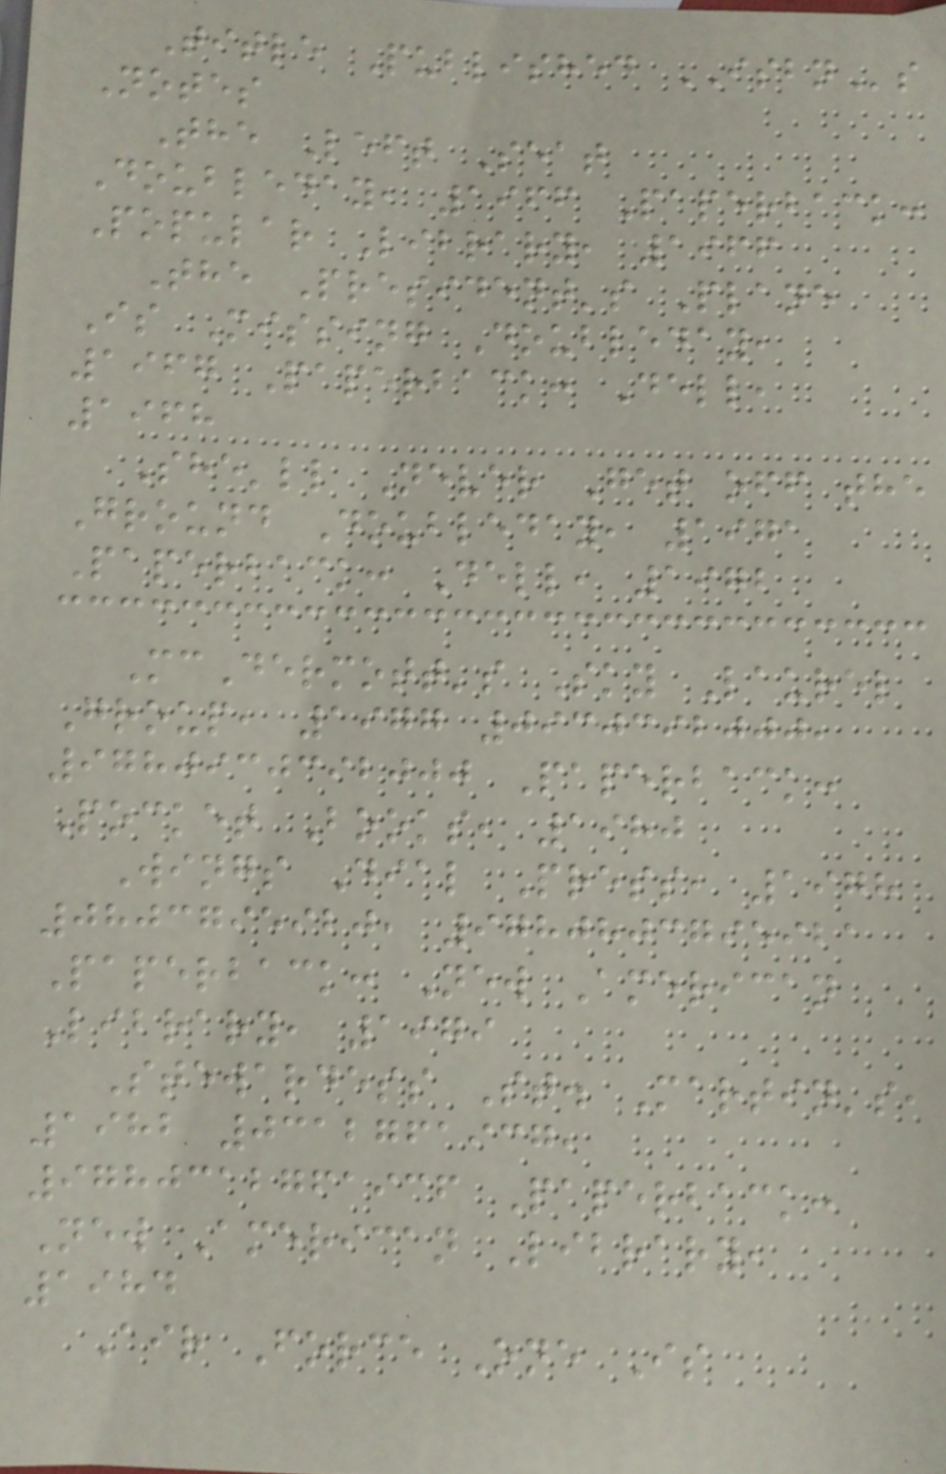Title Published ISBNs
Notes
The Left Seat
Doubleday, 1966 Paperback:
Popular Library, 1966
The President's Plane
Is Missing Doubleday,
1967 Paperback: Dell,
1968
She'll Never Get off the
Ground Doubleday, 1971
Paperback: Dell, 1972
McDermott's Sky Laurel
Group, 1977 0930392000,
9780930392000 Paperback:
Pocket Books, 1980
Wings Dial Press, 1978
0803795920, 9780803795921
Paperback: New American
Library, 1979
Stewardess St. Martin's,
1982 0312761937,
9780312761936 Paperback:
New American Library,
1984
Air Force One Is
